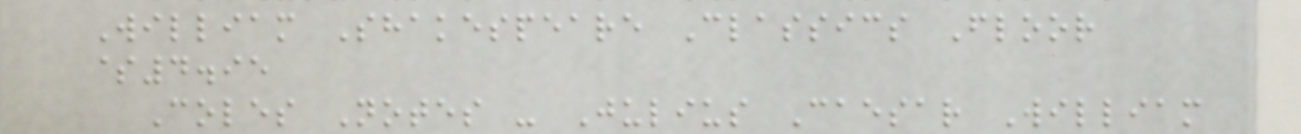William Shakespeare Classics Floor
$4.95
Coles Notes - Julius Caesar William
